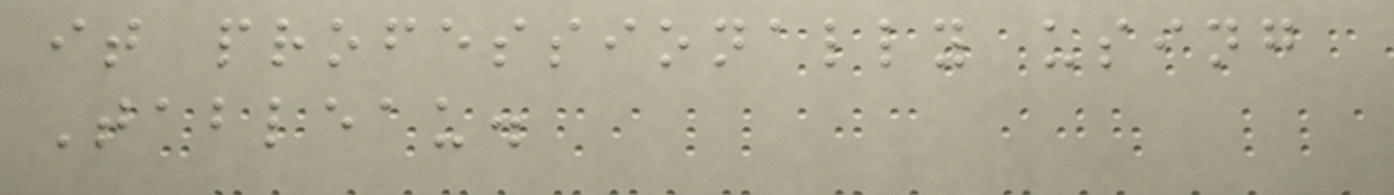it professionally using
Tableau.
